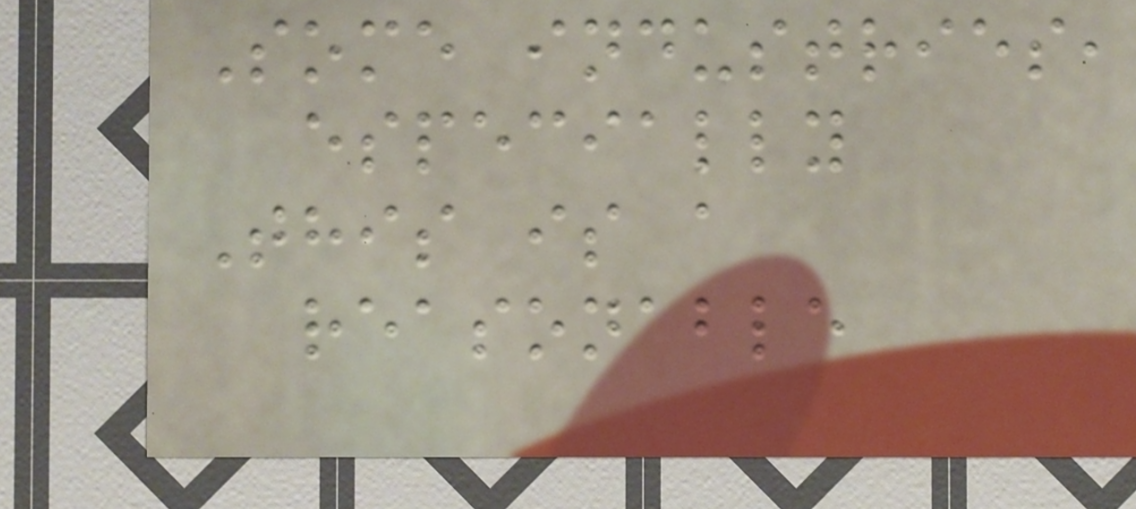Some industries,
especially
This is a
reasonable
